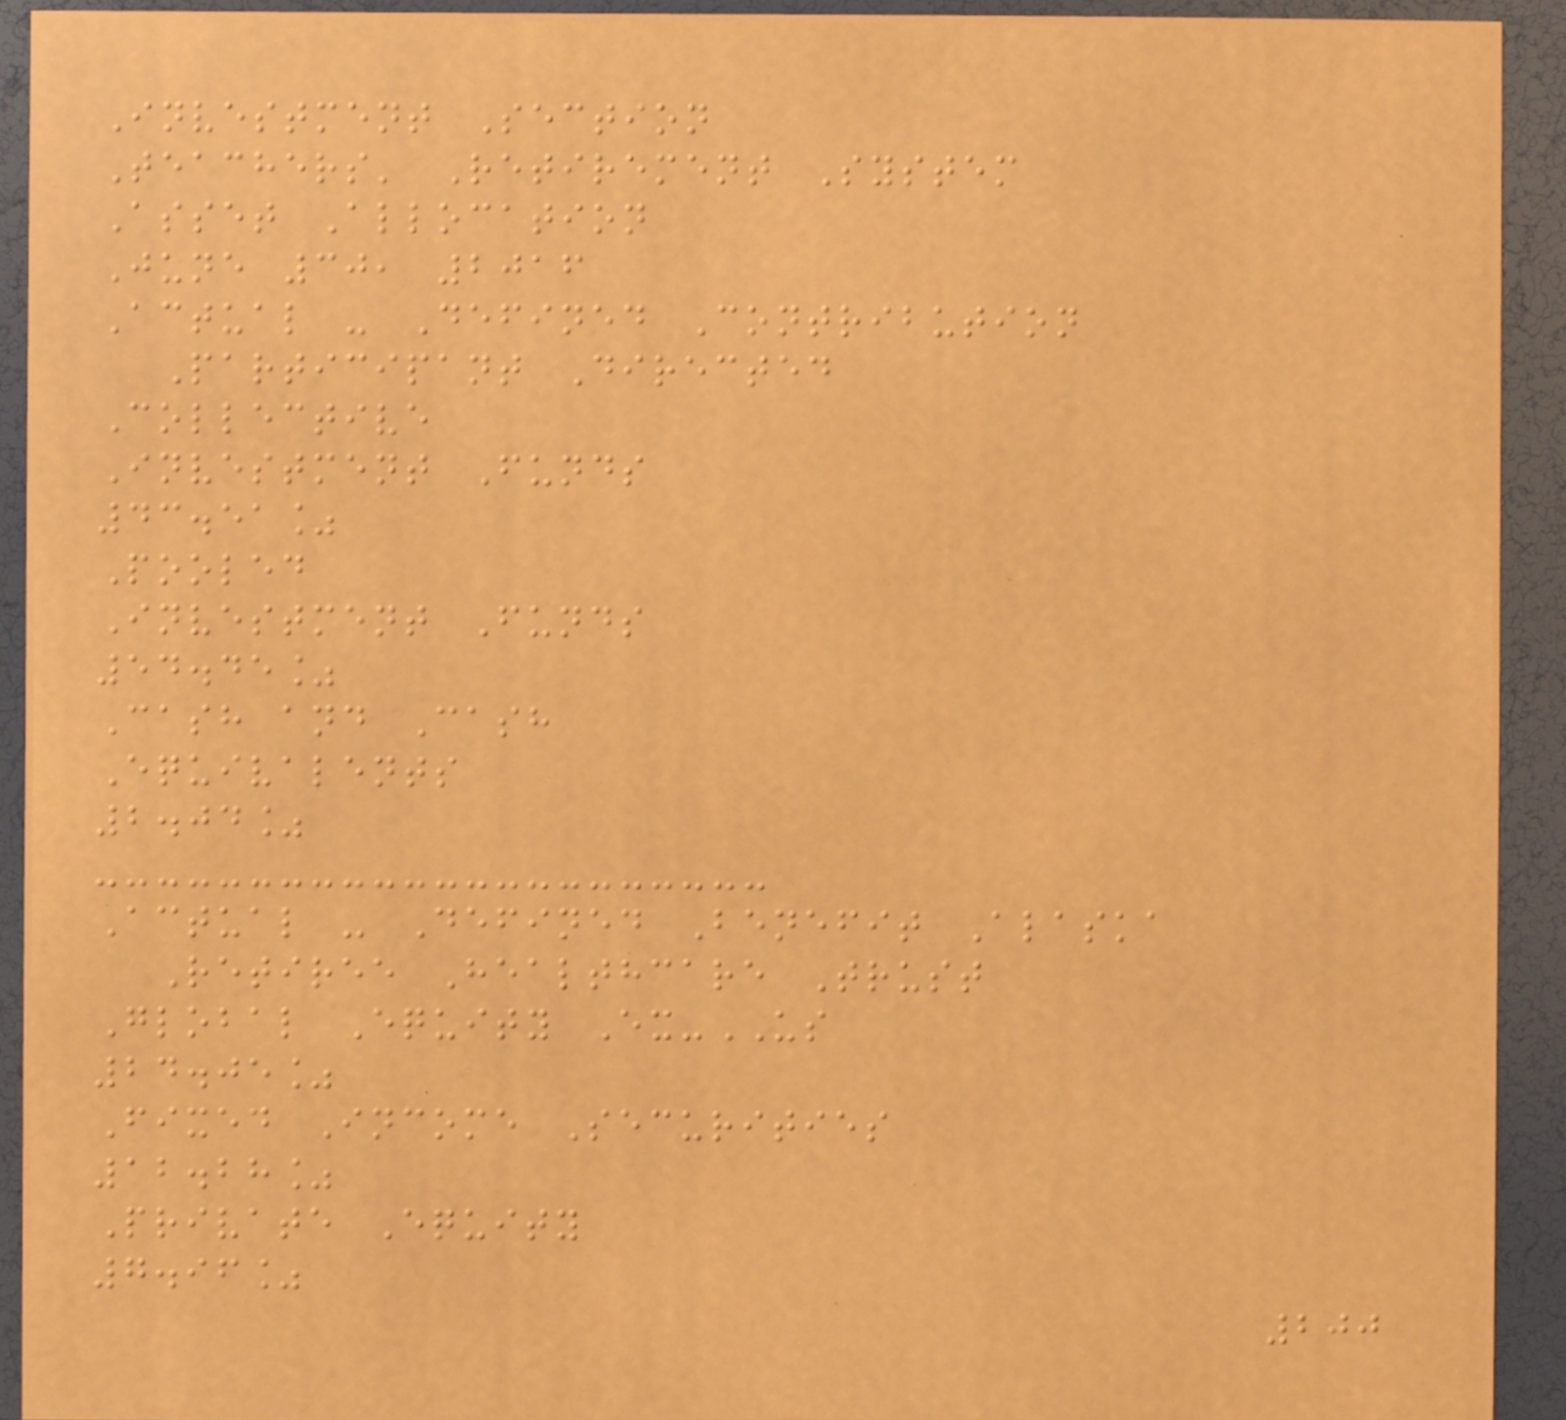Investment Section
Teachers' Retirement System
Asset Allocation
June 30, 2016
Actual - Defined Contribution
Participant Directed
Collective
Investment Funds
43.51%
Pooled
Investment Funds
54.45%
Cash and Cash
Equivalents
2.04%
Actual - Defined Benefit Alaska
Retiree Healthcare Trust
Global Equity Ex-US
24.05%
Fixed Income Securities
12.28%
Private Equity
7.96%
200
